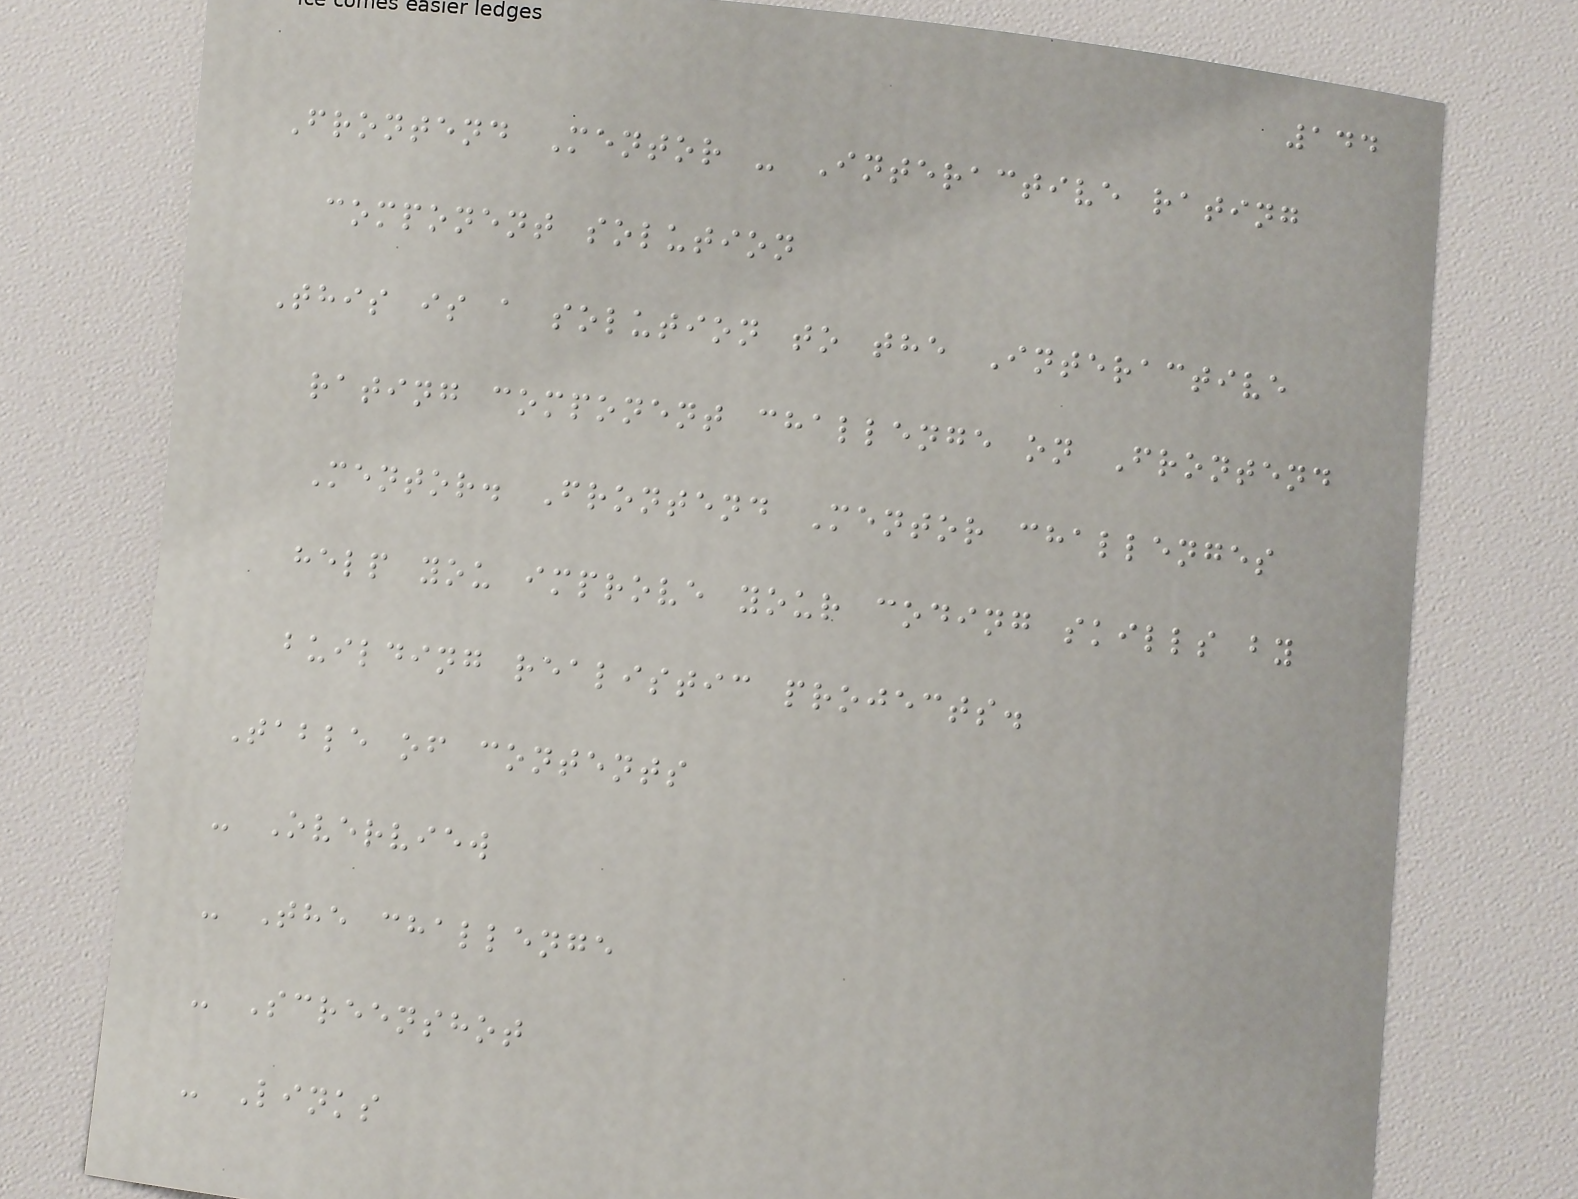144
Frontend Mentor - Interactive rating
component solution
This is a solution to the Interactive
rating component challenge on Frontend
Mentor. Frontend Mentor challenges
help you improve your coding skills by
building realistic projects.
Table of contents
- Overview
- The challenge
- Screenshot
- Links
